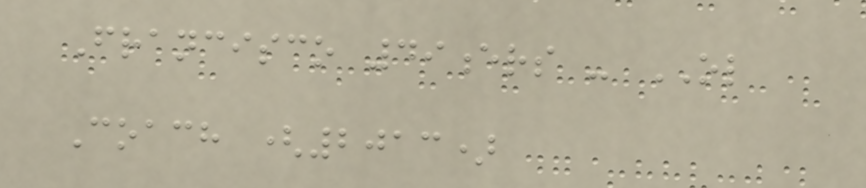Francisco 49ers - OL
Coach (2013)
